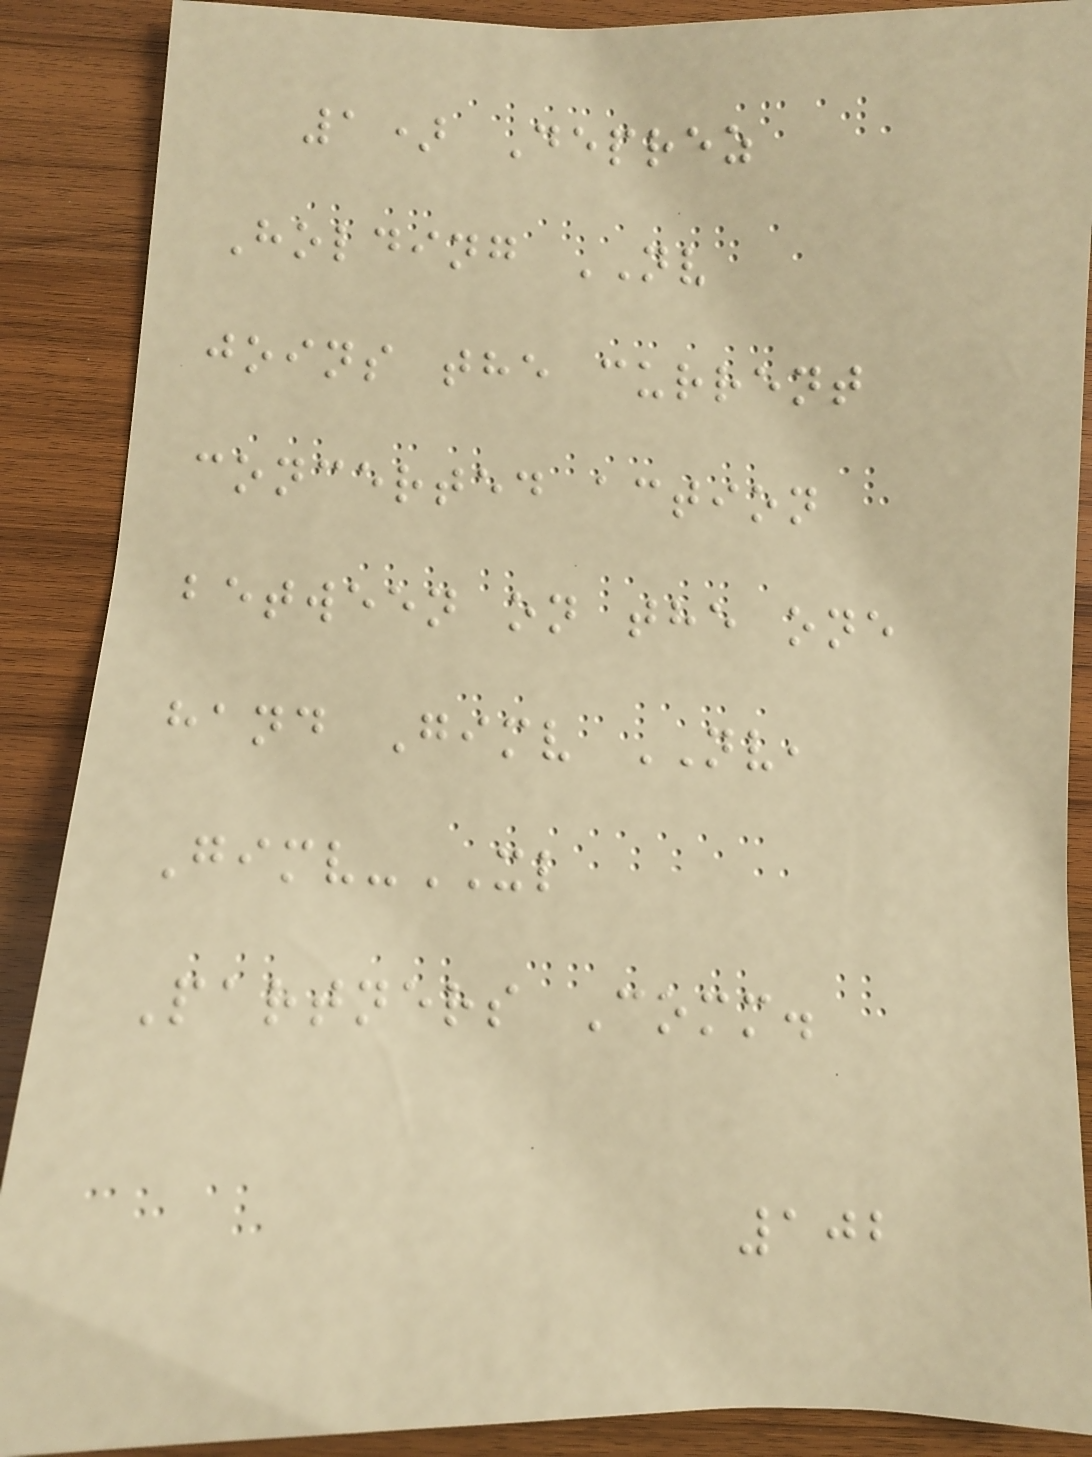1) Deprez
Holding NV
joins the current
concerted action
between on the one
hand Gimv NV,
Gimv-XL
Partners Comm.
102
